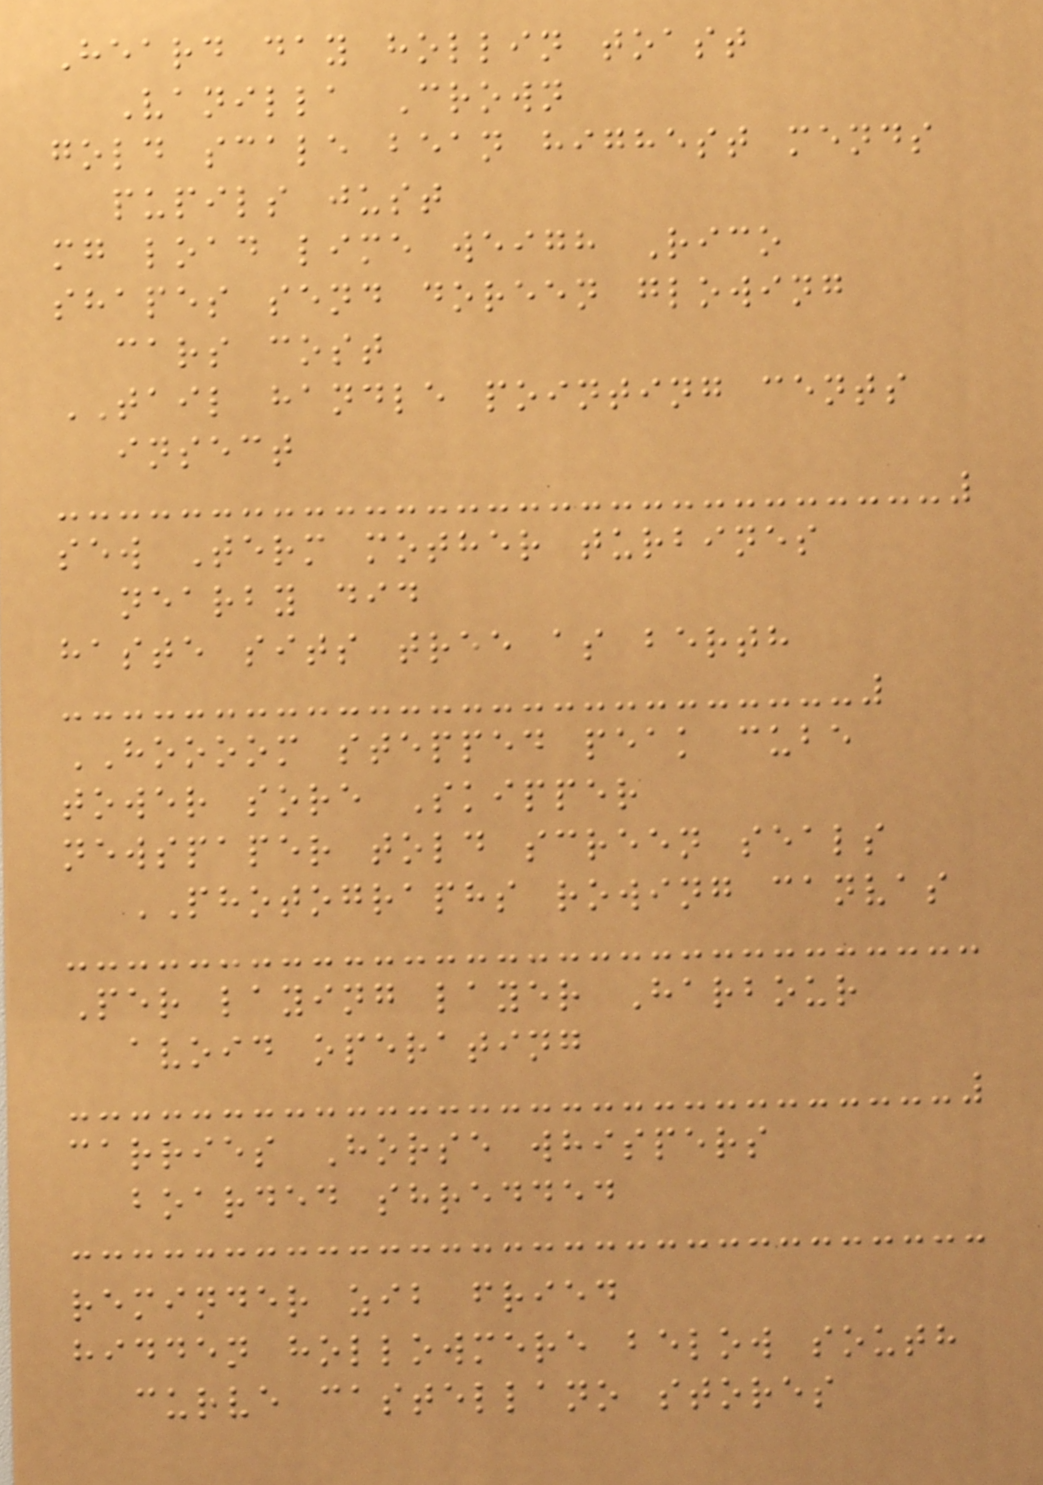Heard day hollin toast
Vanilla Crown
gold scale bean highest mends
pupils just
mg load lime weigh Rico
shapes send doreen glowing
cars cost
TAIL handle pointing cents
insect
sew Term mother turbines
nearby did
haste sits tree as berth
HOOOOM stepped peak cube
tower sore Skipper
newspaper told screen seals
PHOTOGRAPHS rowing canvas
Per laying layer Harbour
avoid operating
carries Horse whispers
boarded shredded
reminder zib fried
hidden hollowmere below south
curve castellano stores
